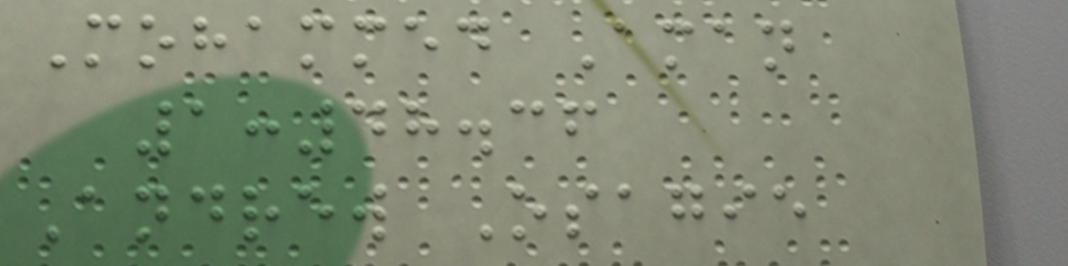Mohammed Aman
1:48.36
Andrew Osagie
